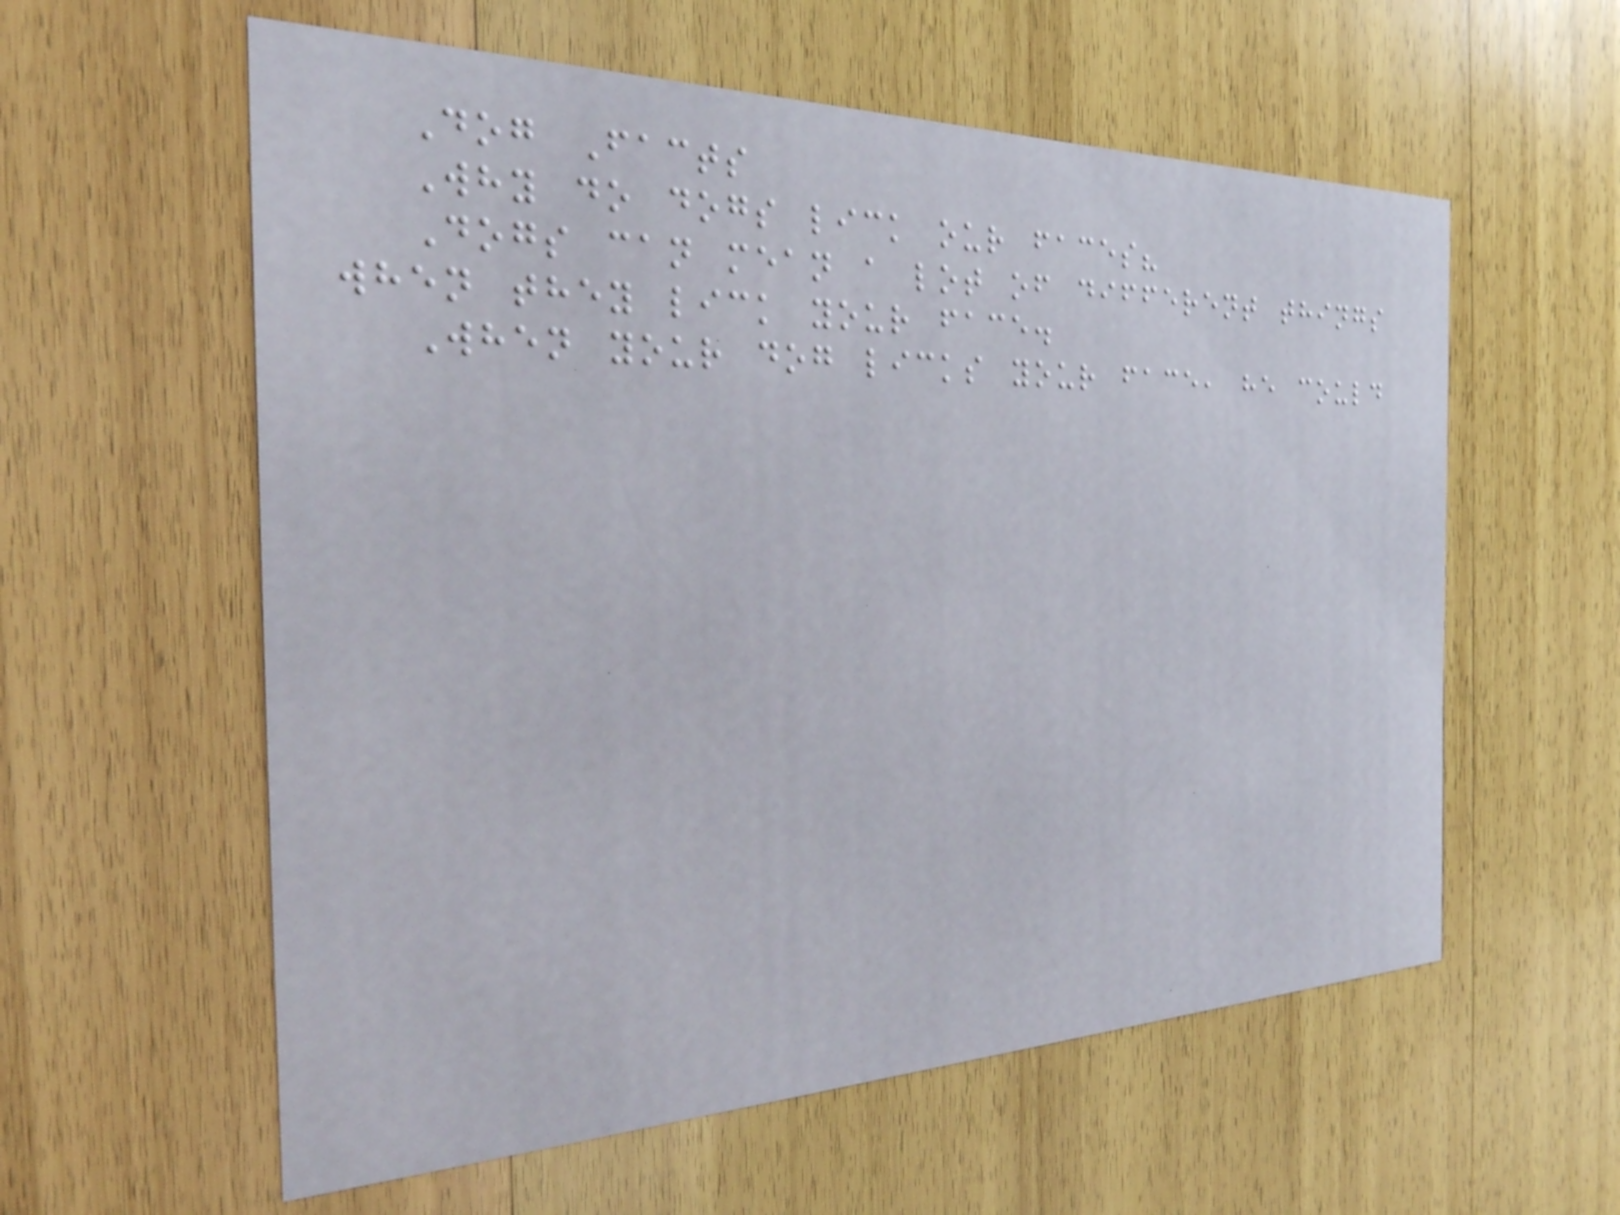Dog Facts
Why do dogs lick our faces?
Dogs can mean a lot of different things
when they lick your face.
When your dog licks your face, he could
